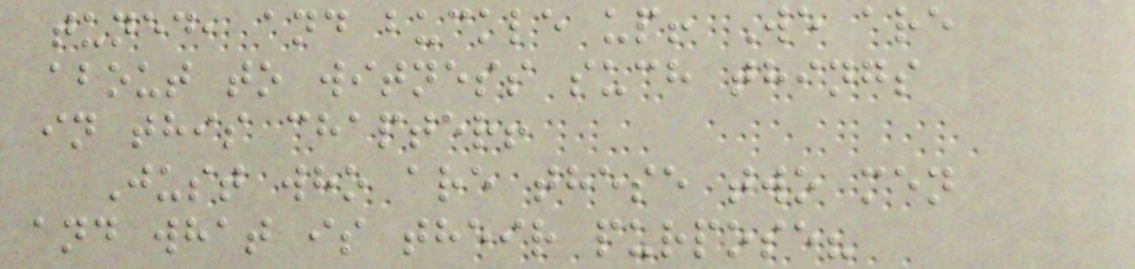tuned, and buckle up! We are
about to witness such things
in this chapter!
Just who are these two men
and what is their purpose?
